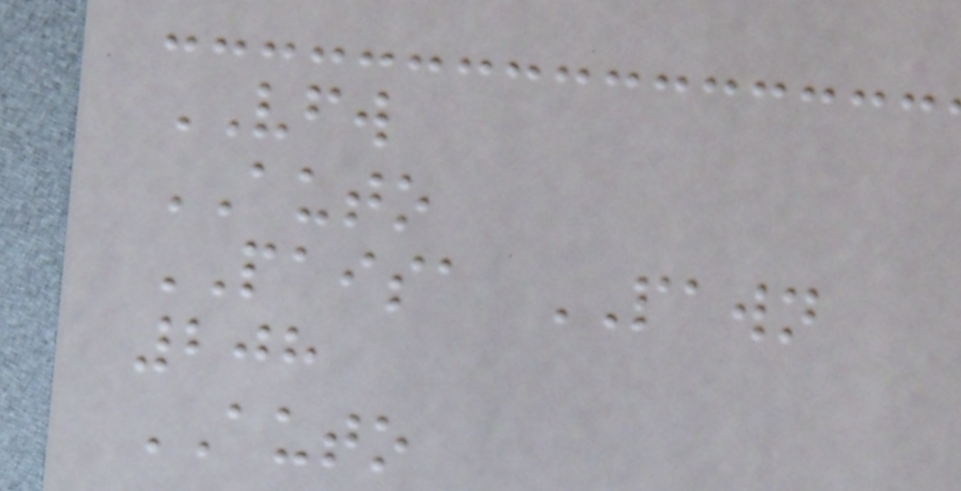VFW
AUTO
PAISA PAWN
208
AUTO
